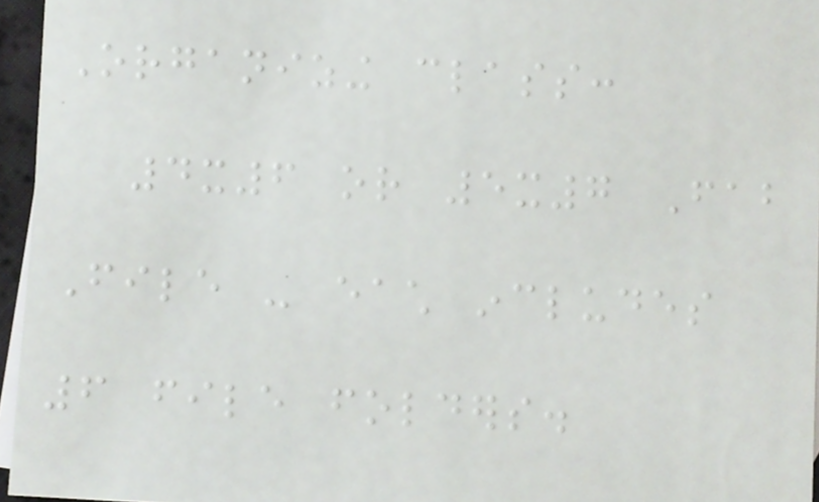Organizing class:
4x6 or 5x7 Fab
File - each includes
6 file folders.
